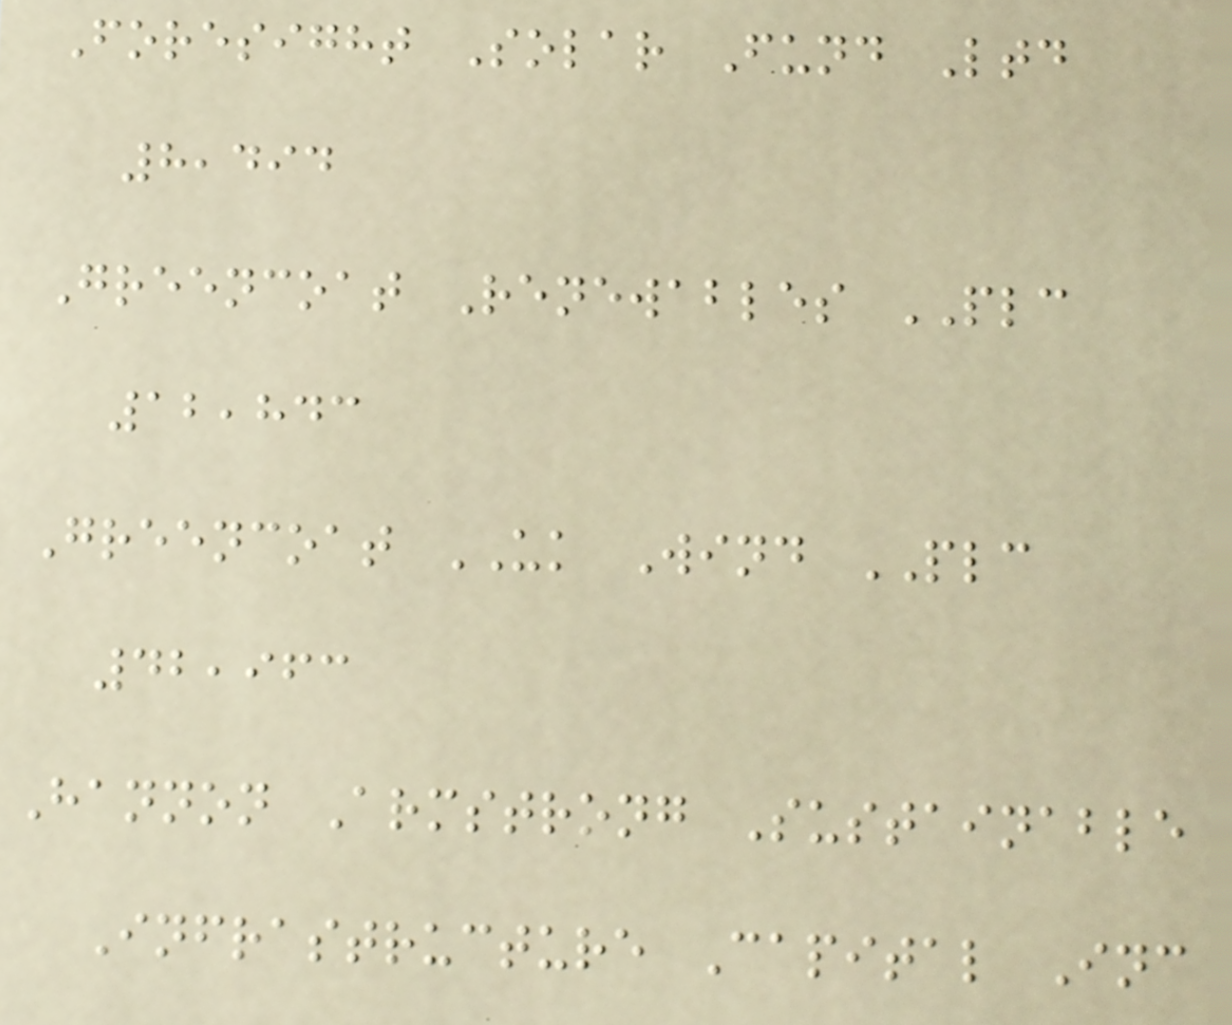Foresight Solar Fund Ltd
8,494
Greencoat Renewables PLC
12,843
Greencoat UK Wind PLC
42,963
Hannon Armstrong Sustainable
Infrastructure Capital Inc
